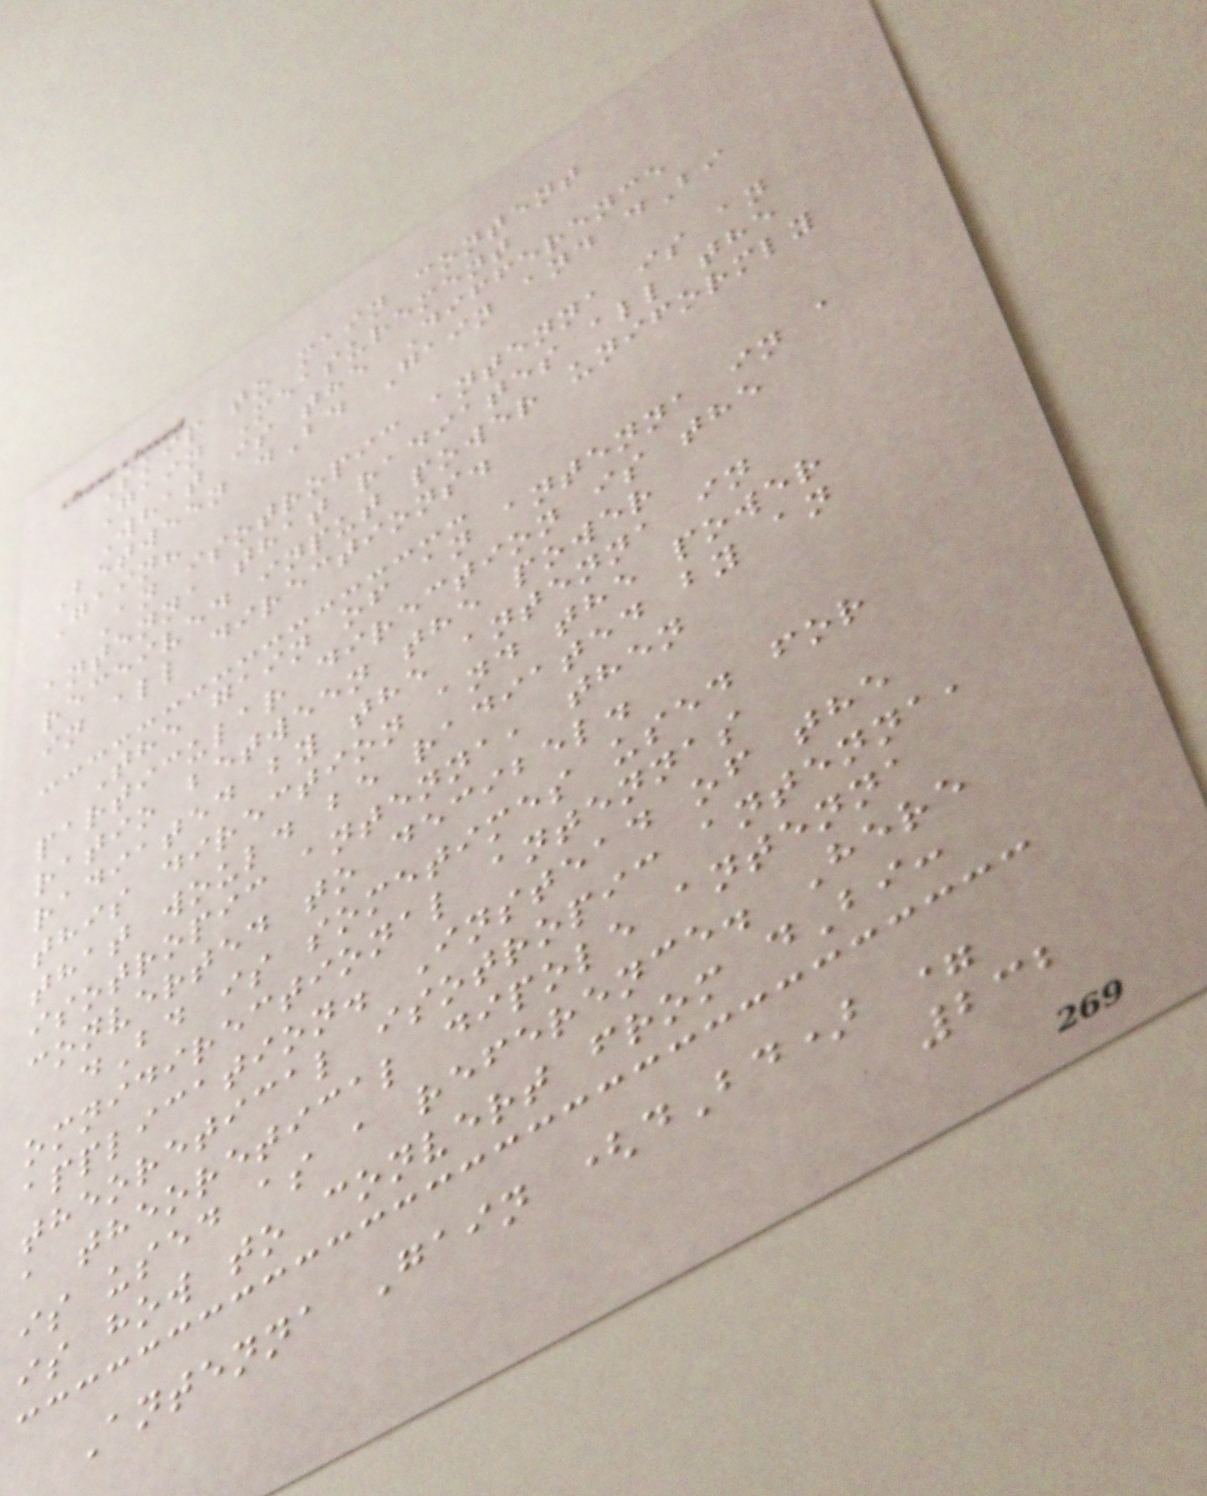Skip to main content
Gain Measurement
What is the Difference
Between dBd Gain and dBi
Gain?
An isotropic antenna is an
antenna that radiates all the
received input power uniformly
in all directions.
The gain of an antenna in a
particular direction is the
ratio between the power
radiated by the antenna in
this direction and the power
that would be radiated by an
isotropic antenna, then
converted to decibel.
dBd is sometimes used for
omnidirectional antennas
application. Instead of the
theoretical isotropic antenna,
a theoretical dipole antenna
is used as a reference. Here
is how to convert from dBi:
Antenna Gain (dBd) =
232
